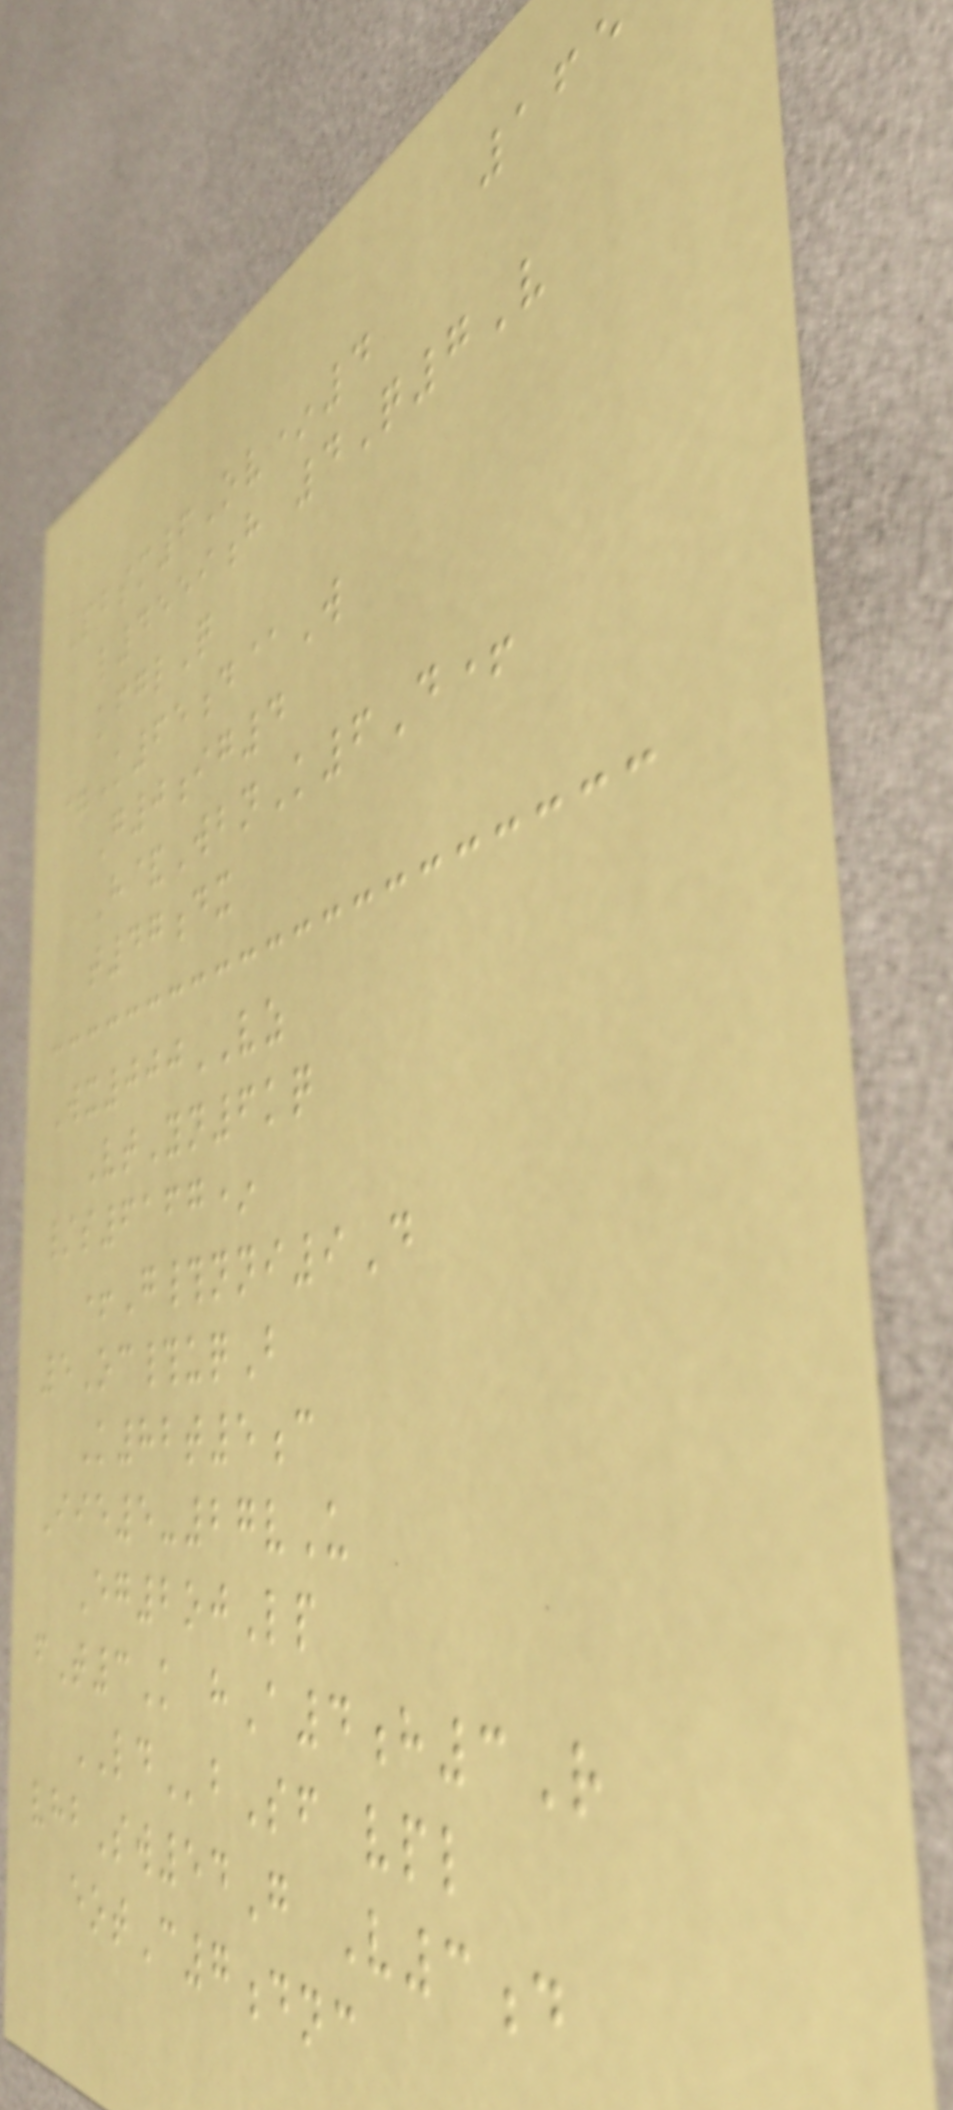165
Pbsm6Ov*4
l4559h 4Q7V
kfglQ
=K65d@W
G0ig4
H&WbnK6D+
t47dx
Wx000VZ
VtYn6kq
/s6167*
+G#nni9D
5Oc#uqB
K82t5c
Iie5-27vU
Eg2ojLp
fT3K hA4h3R
LDbSf vpl
vhbSw54G V3d
eotC7dnc
